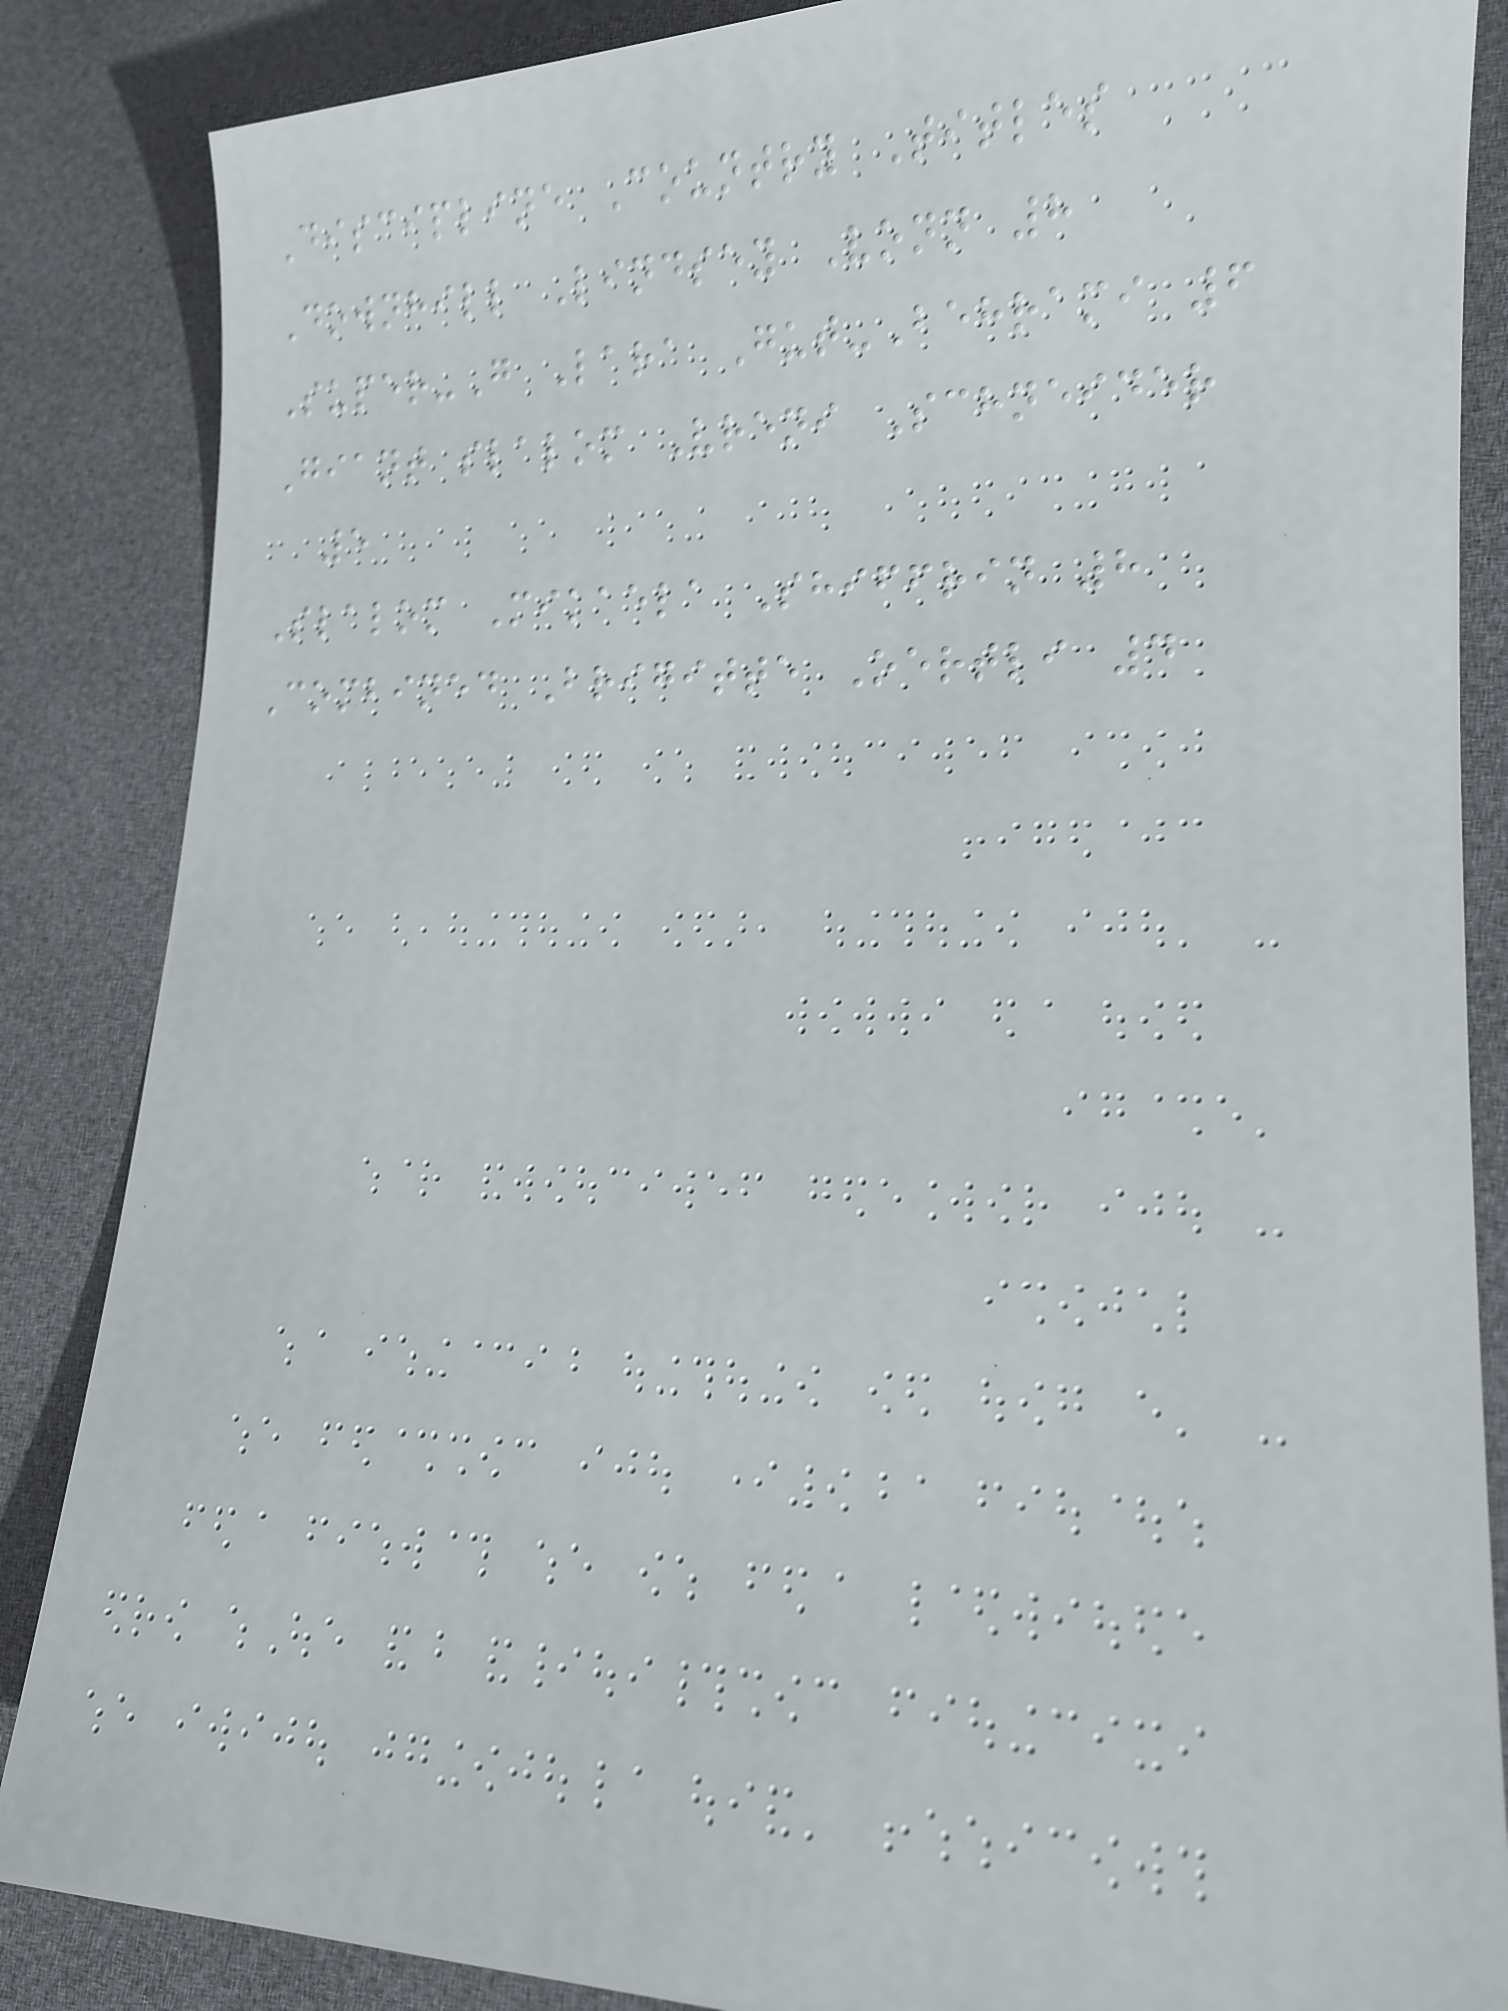Discipline Country Titles
Downhill Lindsey Vonn 8
Super-G Lara Gut-Behrami 6
Giant slalom Vreni Schneider
5
Slalom Mikaela Shiffrin 8
Combined Brigitte Oertli 4
